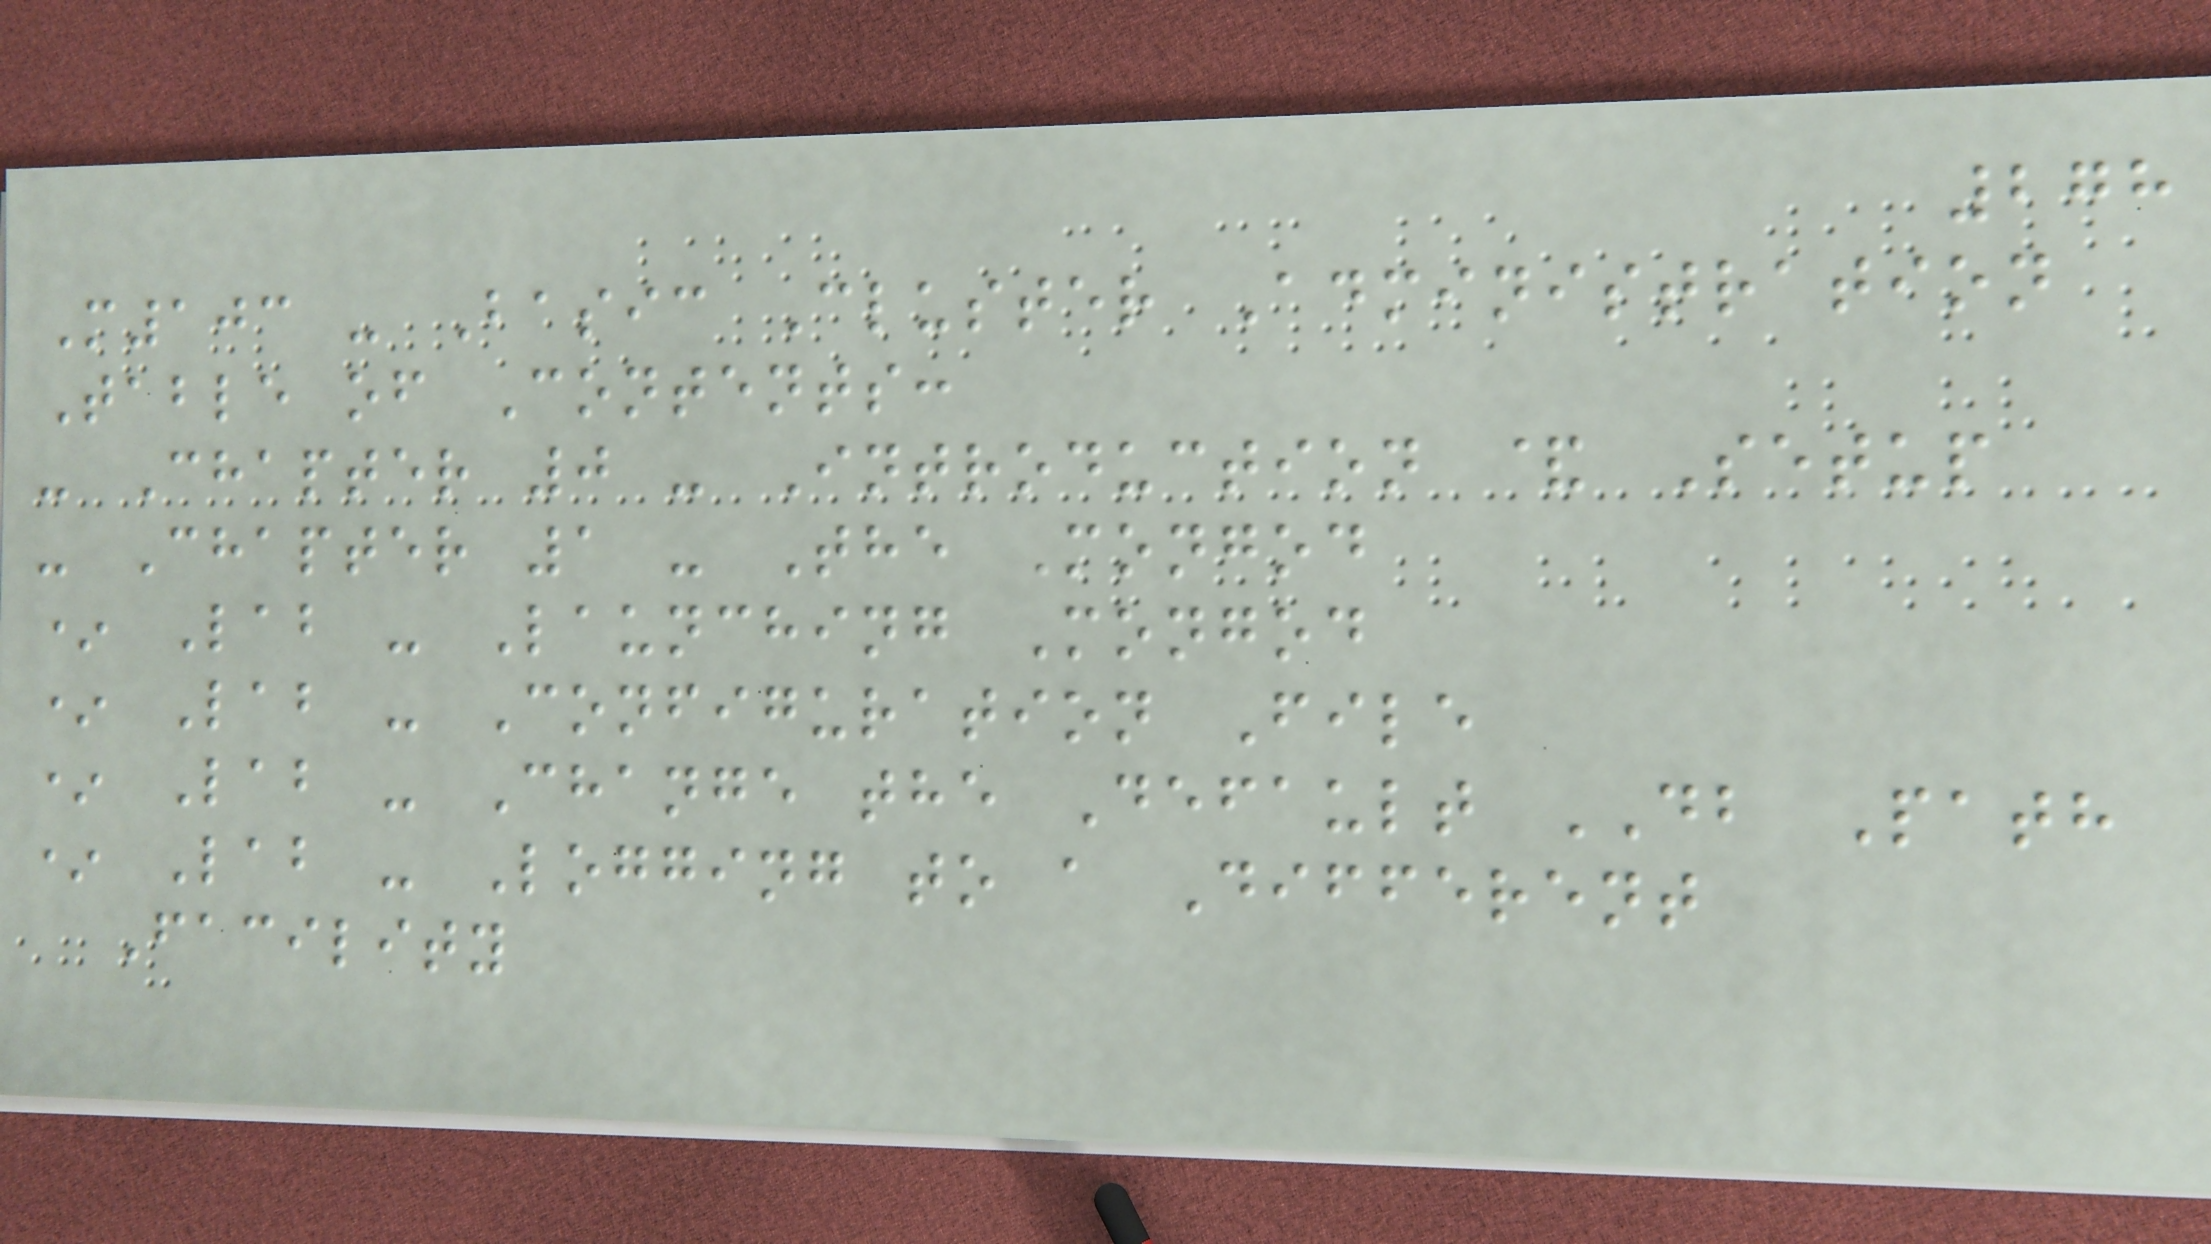278
M103 - Basic Cluster Administration
Table of Contents:
- Chapter 0 - Introduction & Setup
- Chapter 1 - The Mongod
* Lab - Launching Mongod
* Lab - Configuration File
* Lab - Change the Default DB Path
* Lab - Logging to a Different
Facility
